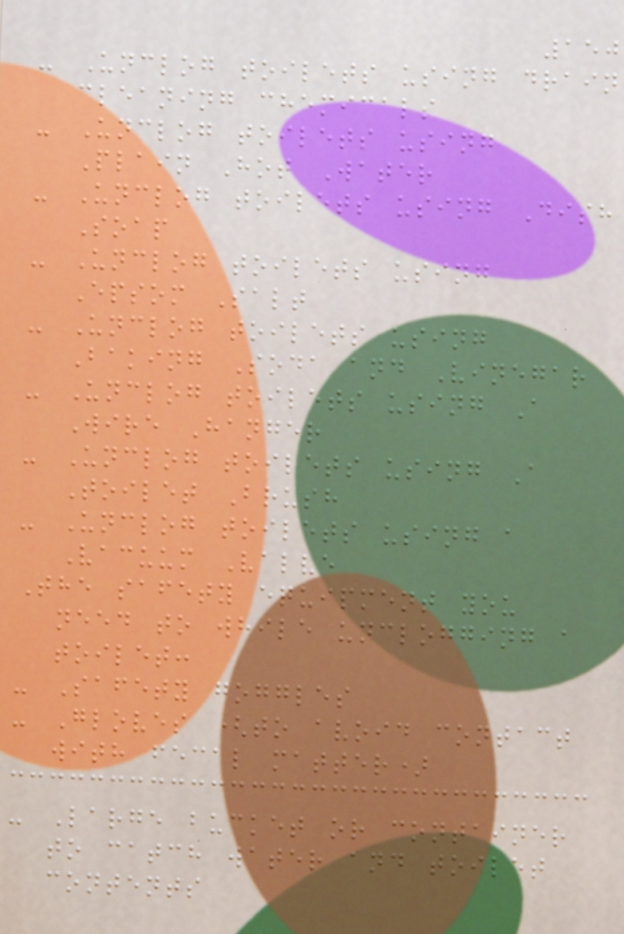150
- Unclog toilets using drain
cleaning chemicals
- Unclog toilets using
Plain Hot Water
- Unclog toilets using Dish
Soap
- Unclog toilets using
Epsom Salt
- Unclog toilets using
Baking Soda and Vinegar
- Unclog toilets using A
Wire Hanger
- Unclog toilets using A
Toilet Brush
- Unclog toilets using a
Vacuum Valve
The safety equipment you
need to while unclogging a
toilet:
- Safety goggles
- Gloves (to avoid contact
with fecal matter)
- Large bucket or container
to catch water and toilet
contents
